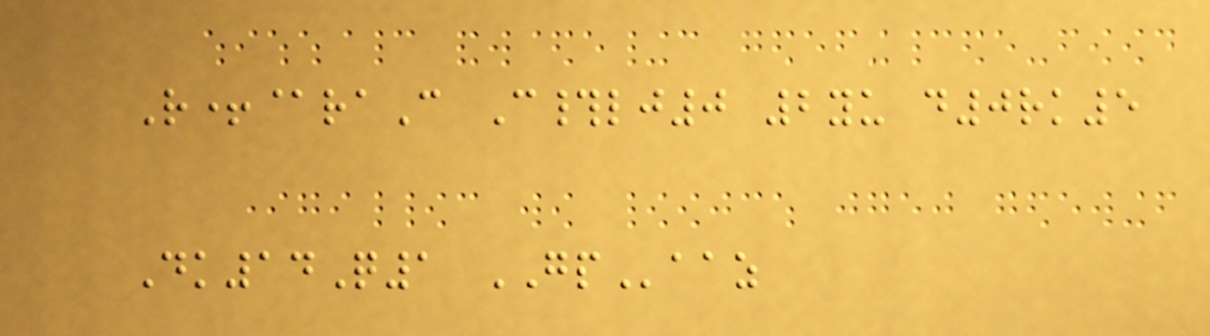R+@raC C#lj0 2yu d0rk5
Dk14Q1 GPaaz
